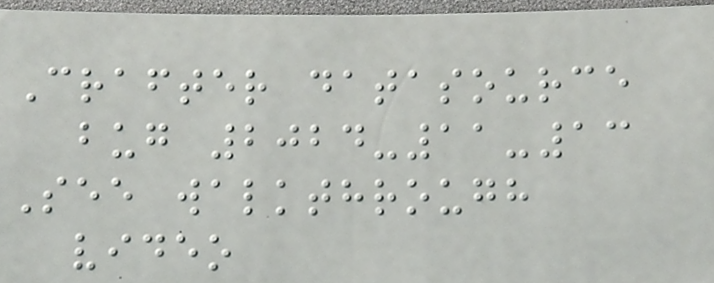Crafter datasource
bug 2024-11-13
See walkthrough
video
